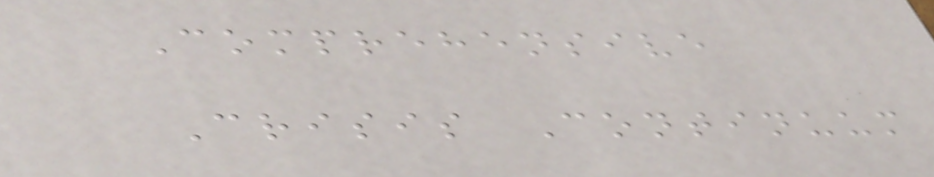Comprehensive
Crisis Continuum
